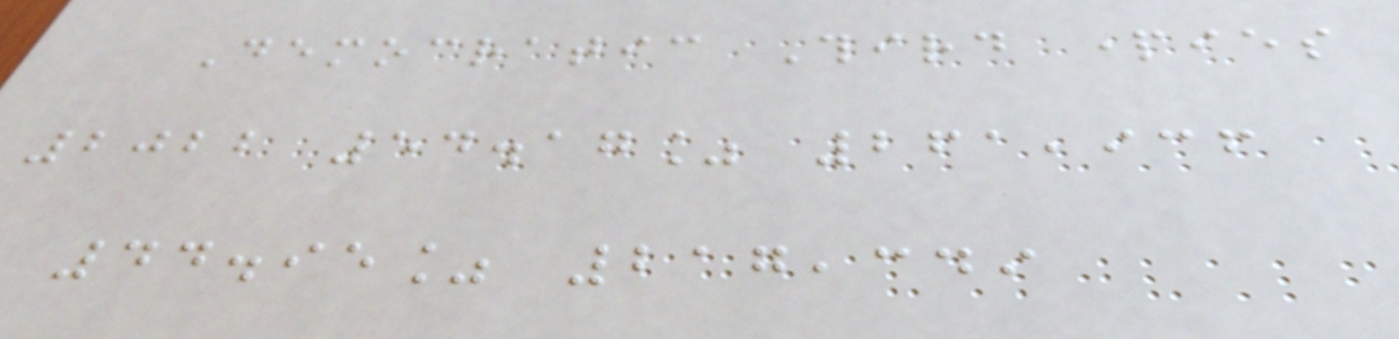Democratic Third parties
2022 54.17% 261,936
44.95% 217,349
